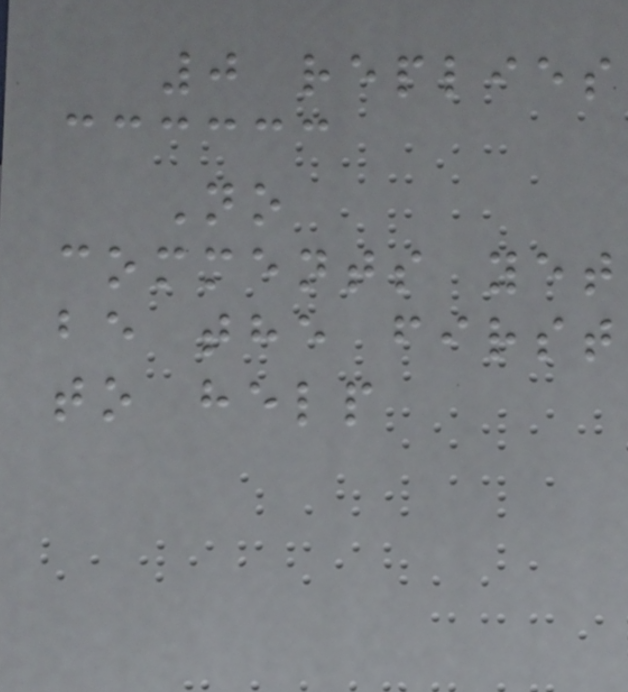0 replies
No
comments yet
be the first
to help
